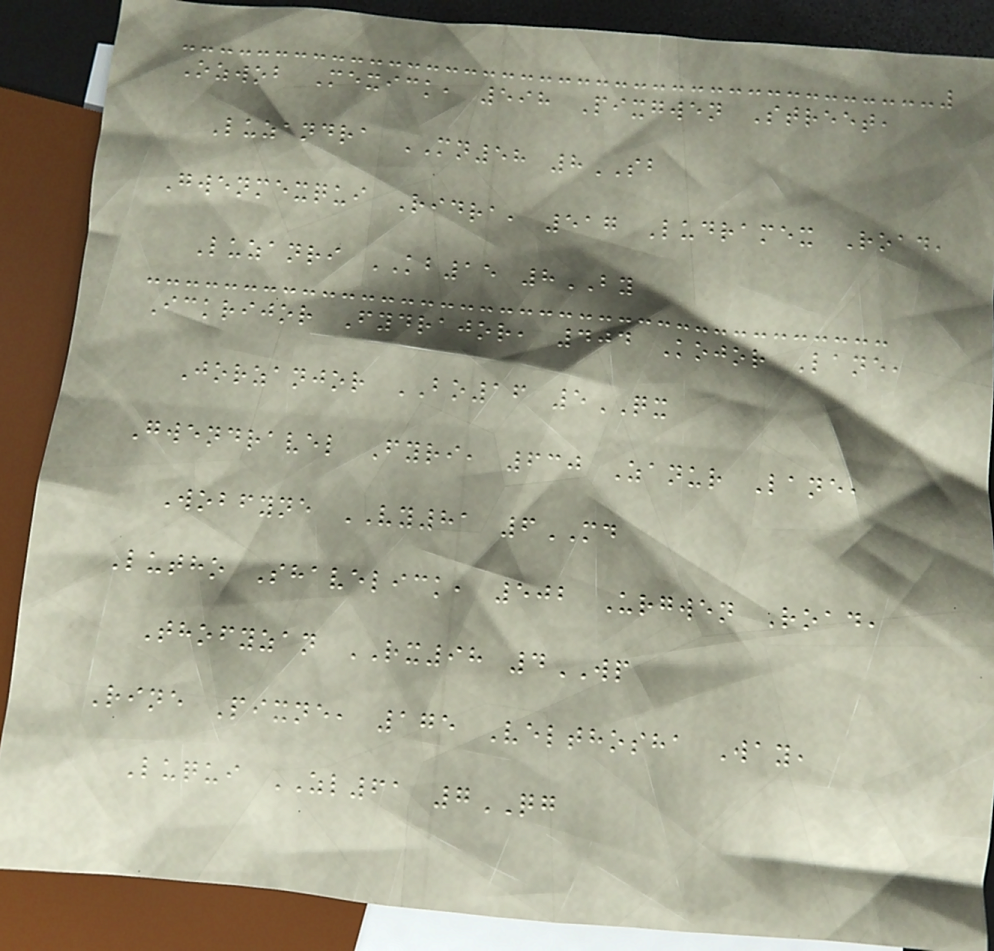Ozwob Mexick, 598 Pixgwen Street,
Luzandra MN58 8SB
Gwenmexqui Ridra, 517 Ludramex Road,
Luzanri KB15 8BY
Ickrijor Fydrajor, 404 Kojor Lane,
Jorzanjor BO16 5QX
Gwendravel Fyri, 630 Zanur Lane,
Wobfyne VY81 6MD
Lutho Shavelick, 502 Urgwen Road,
Thofyzan RX98 4WP
Rine Pixne, 175 Velthosha Way,
Luqui ZL61 7QG
